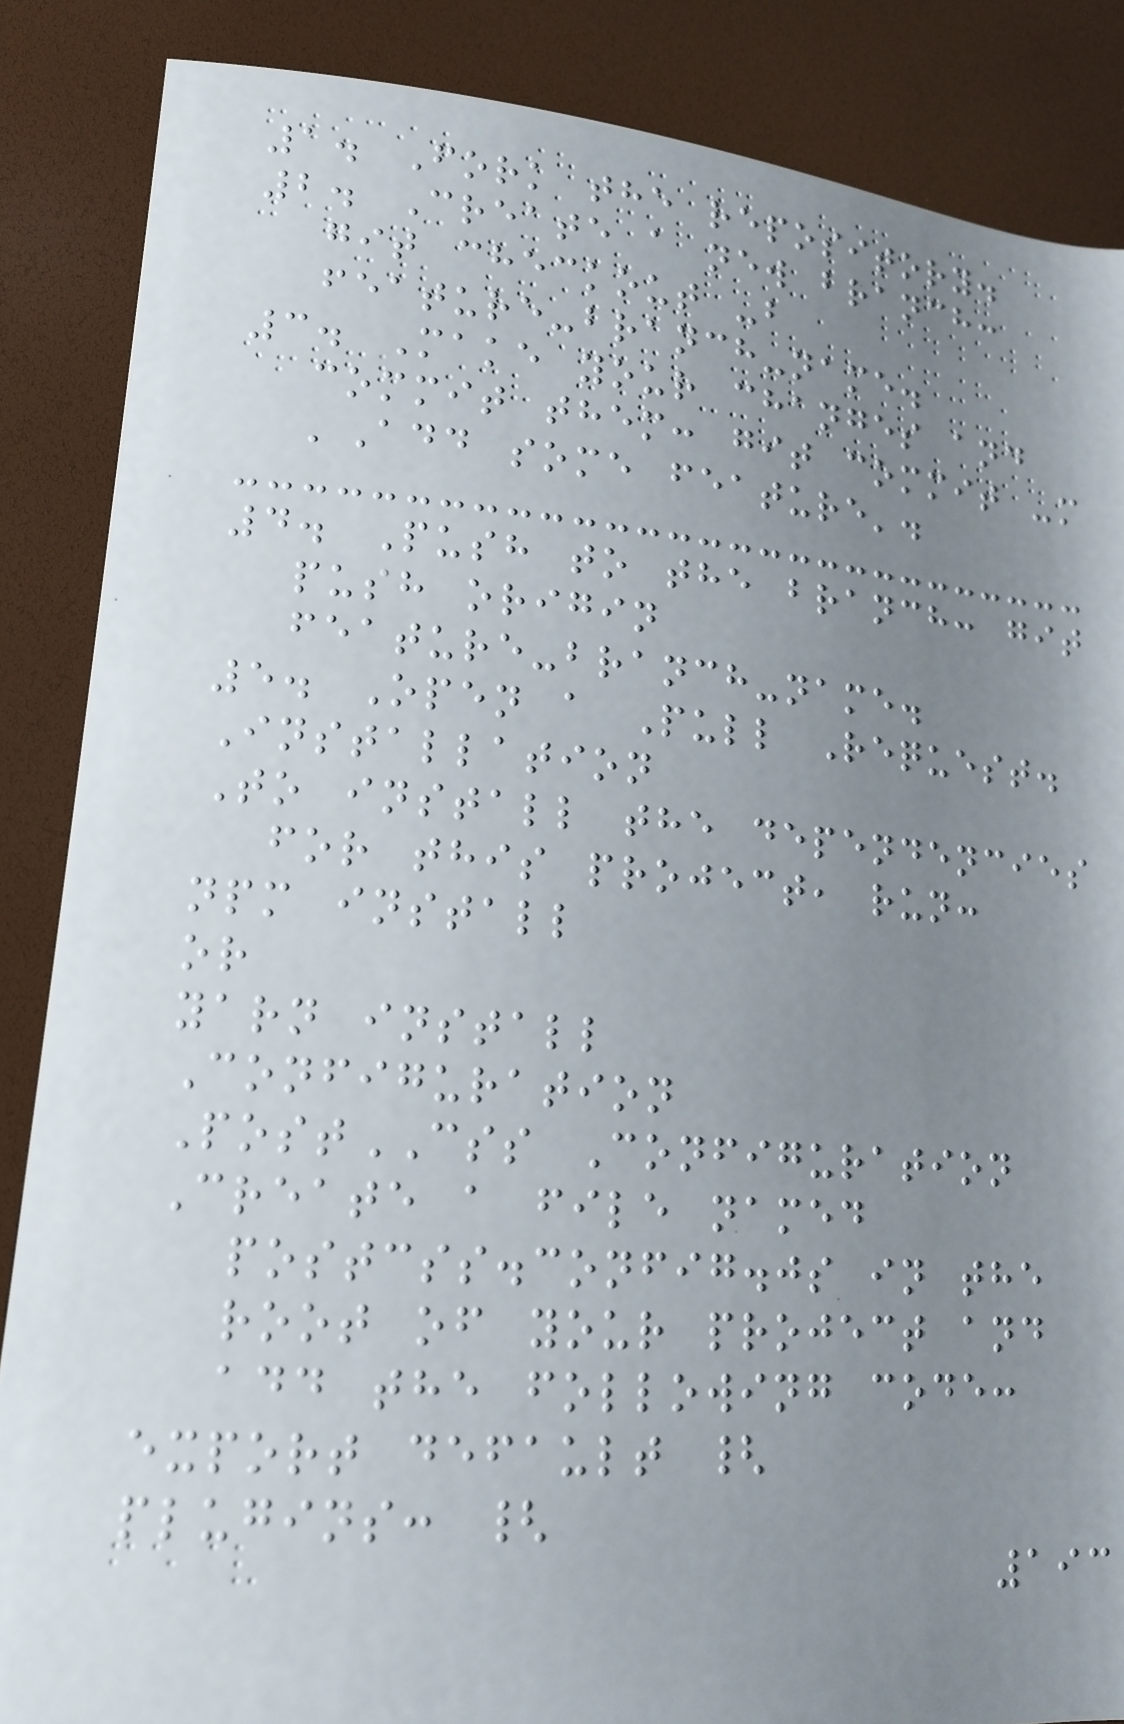1. Fork the repository.
2. Create a new branch:
git checkout -b
feature-branch-name.
3. Make your changes and
commit them: git commit -m
'Add some feature'.
4. Push to the branch: git
push origin
feature-branch-name.
5. Open a Pull Request.
Installation
To install the dependencies
for this project, run:
npm install
or
yarn install
Configuration
PostCSS Configuration
Create a file named
postcss.config.js in the
root of your project and
add the following code:
export default {
plugins: {
193
